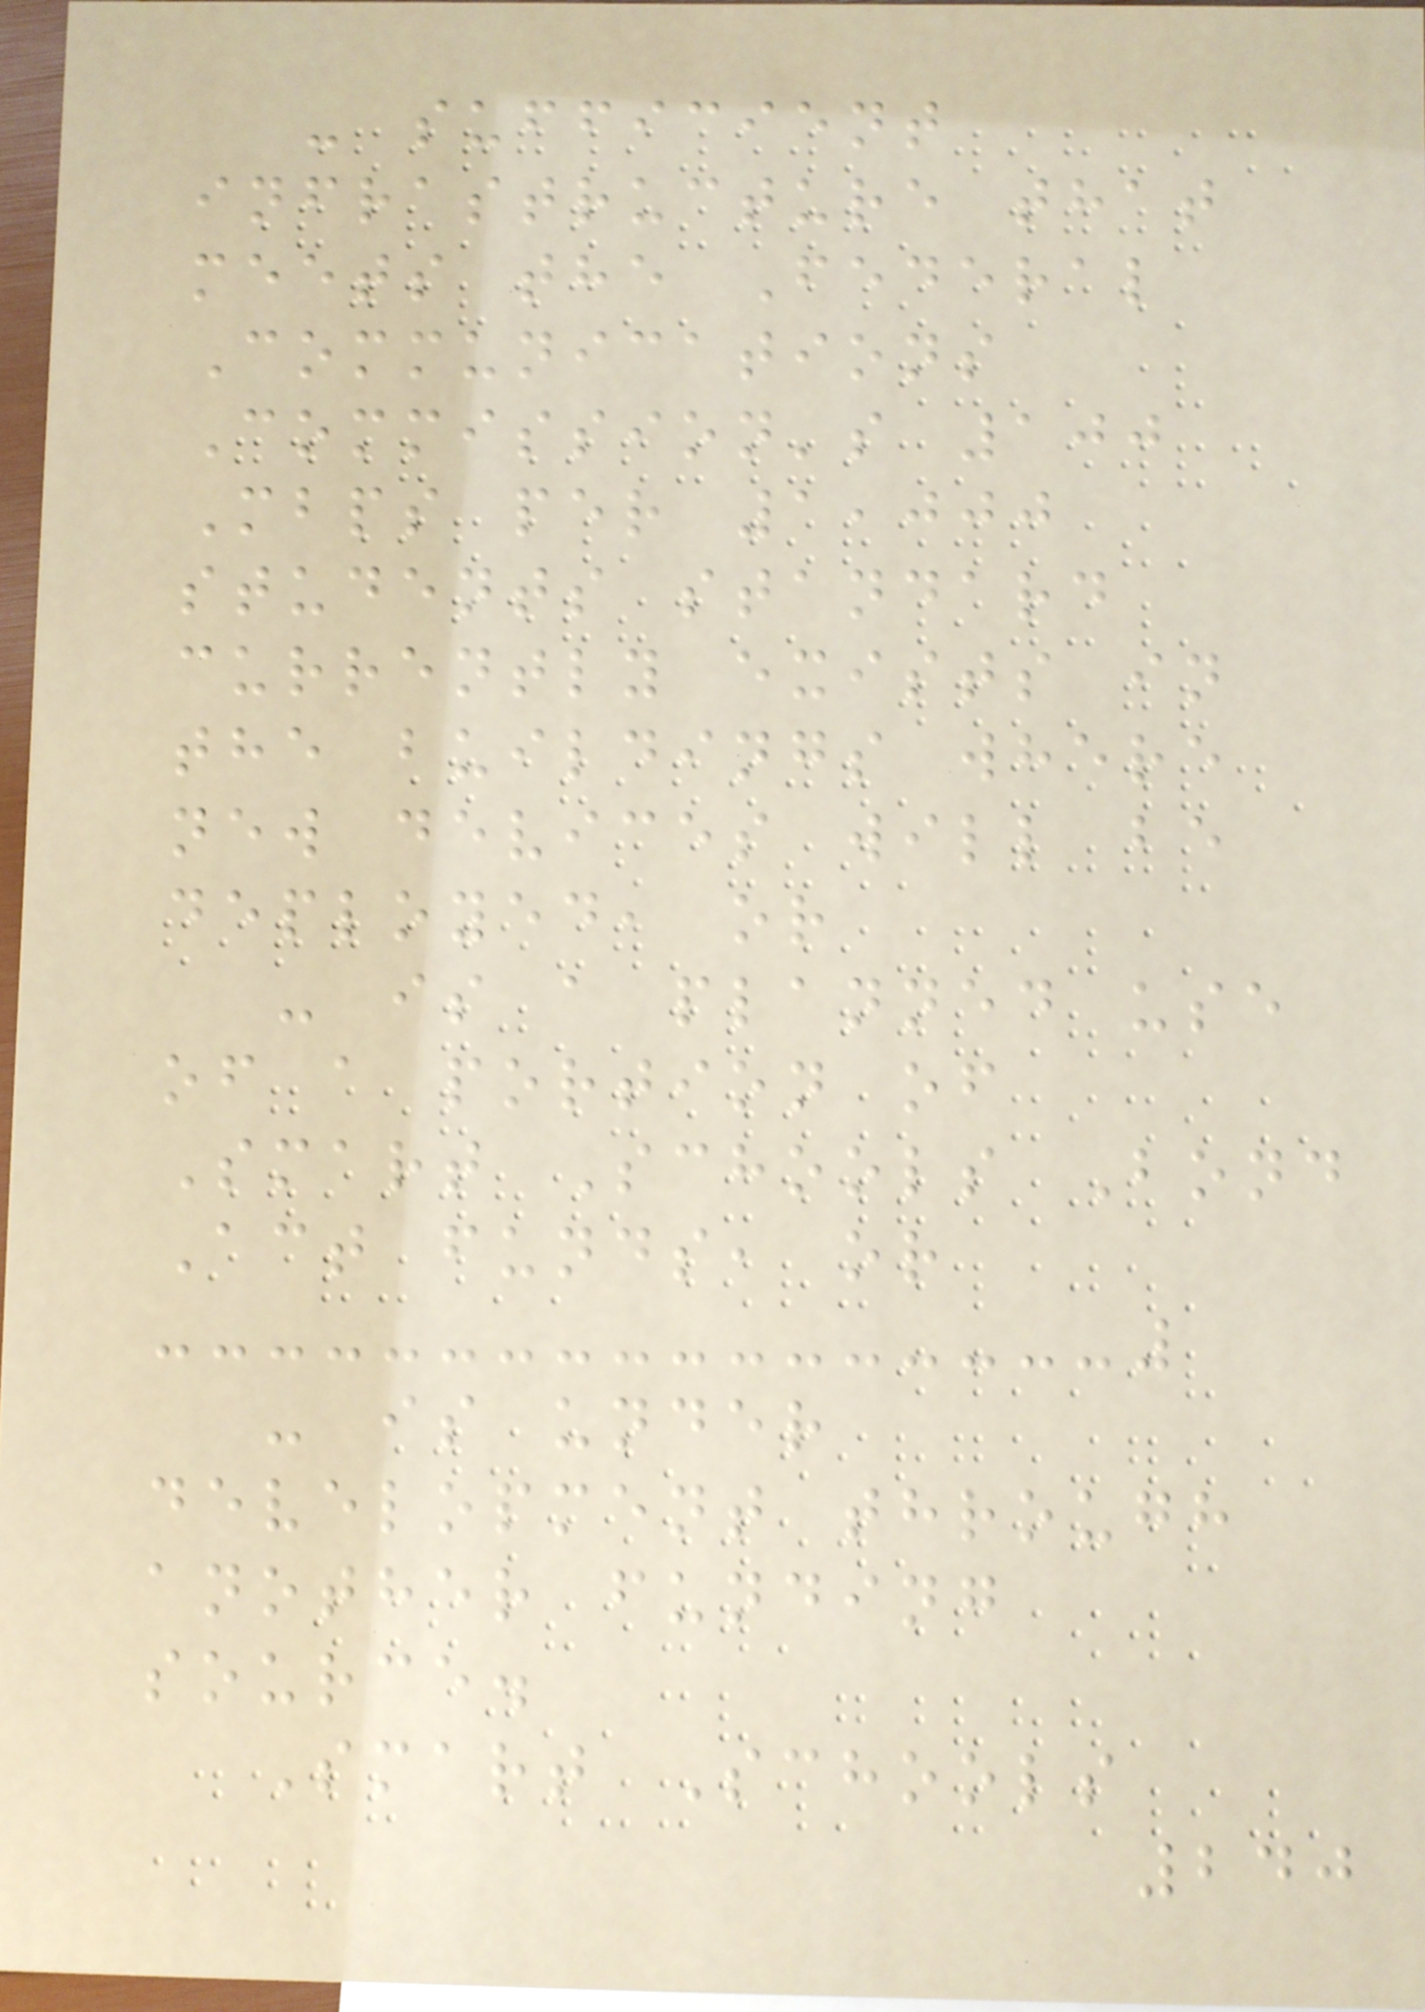- sufficient
infrastructure that
meets the Federal
Communications
Commission's 100
Mbps per 1,000
students standard
currently exists in
the buildings where
new devices will be
deployed, or
- is a planned use
of a portion of
Smart Schools Bond
Act funds, or
- is under
development through
another funding
source.
Smart Schools
240
